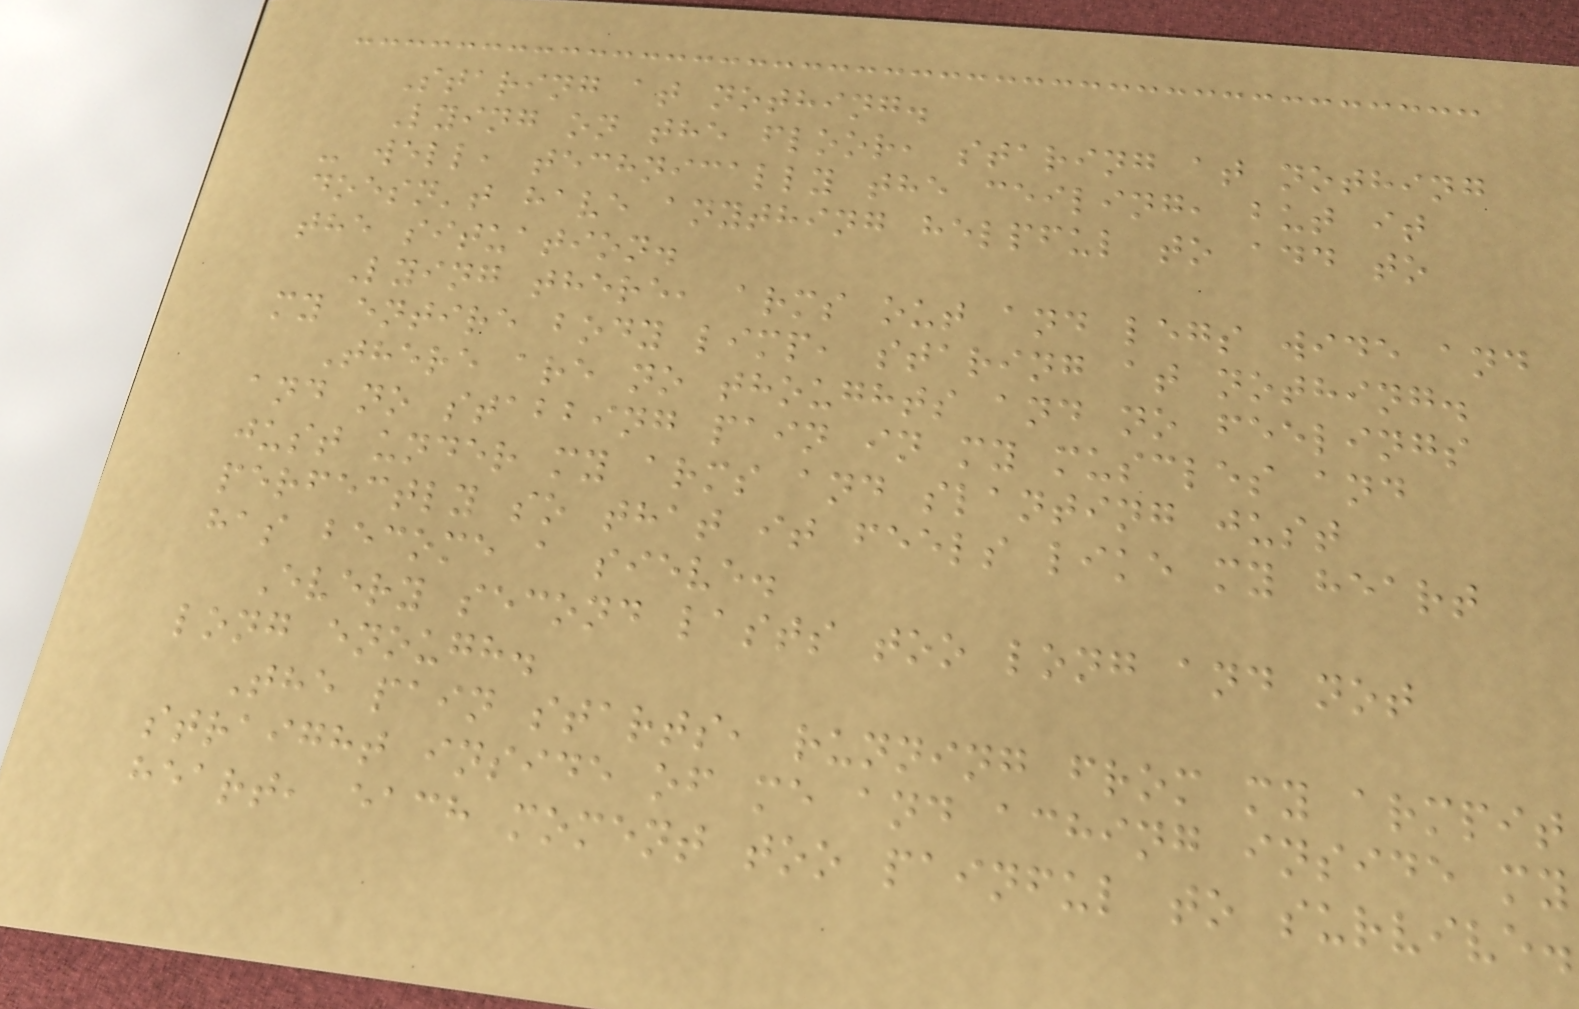Staring at nothing.
Lying on the floor, staring at nothing
- well, technically the ceiling, but it
doesn't have anything helpful to add to
the situation.
Lying there, arms out and legs wide and
my entire body limp, staring at nothing.
There are no thoughts and no feelings
and no stabbing pain in my muscles and
just under my arms and slanting just
perfectly so that it feels like my heart
has become a sieve.
Every second lasts too long and not
long enough.
The pain starts, running from my armpit
straight inside of me and aching inside my
heart, each moment too painful to survive.
